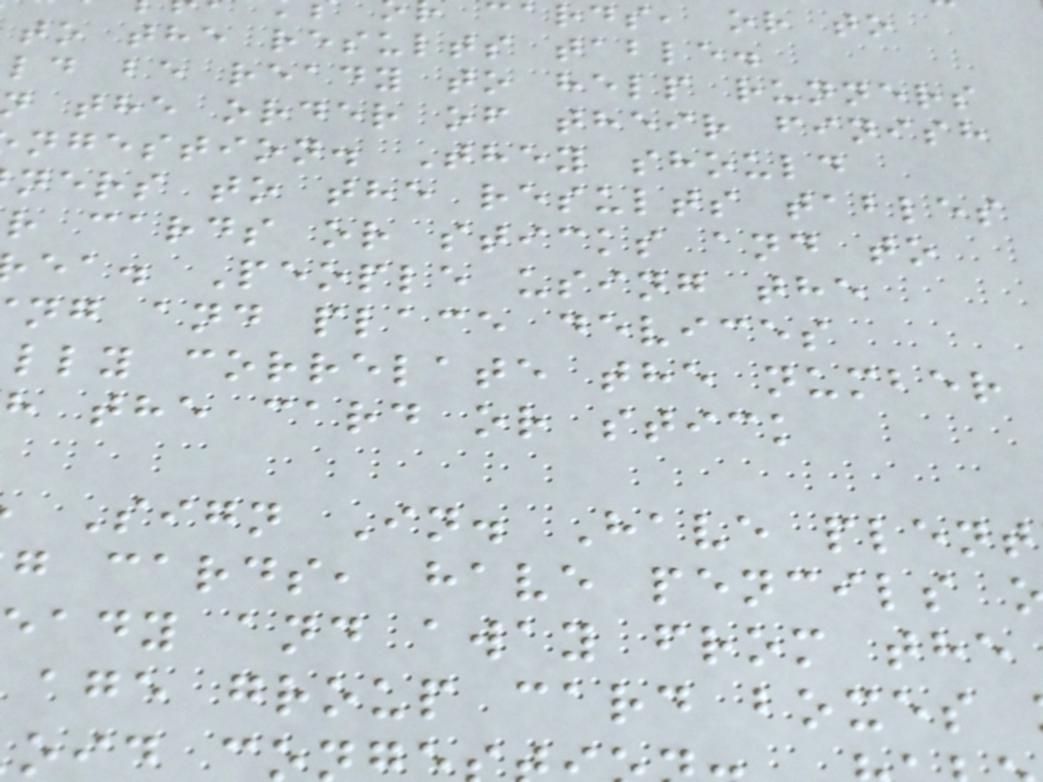ards, or to
to the results table.
ld be ready to help runners
the order of their finish
ngestion. They should
ners to the results tables
r cards or sticks and to
ea. People using the
ng and place devices
lly correlate the number
h the card or stick
Sign In. Have plent
g cards, have pencils
ady and away from the
age group card boxes
